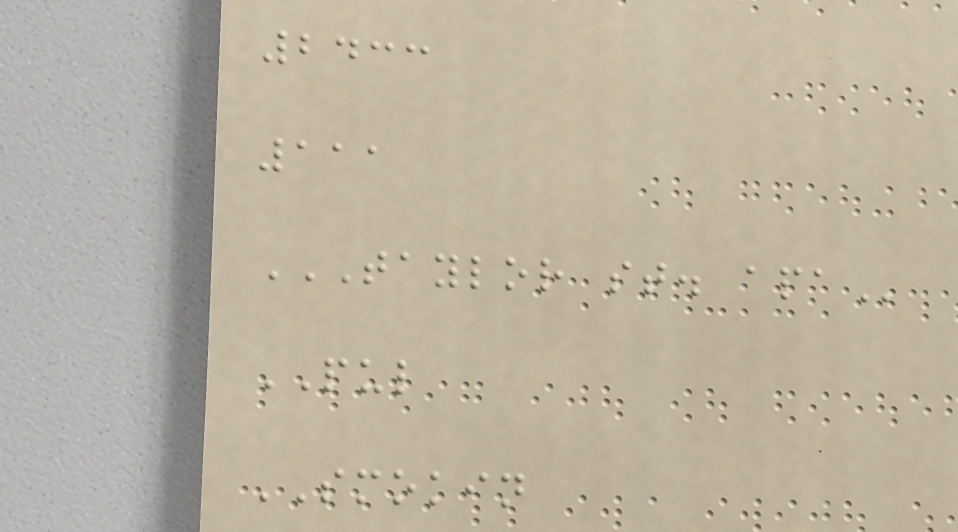2433
111
TAYLOR ST. APA
PUL
SMOKIN
